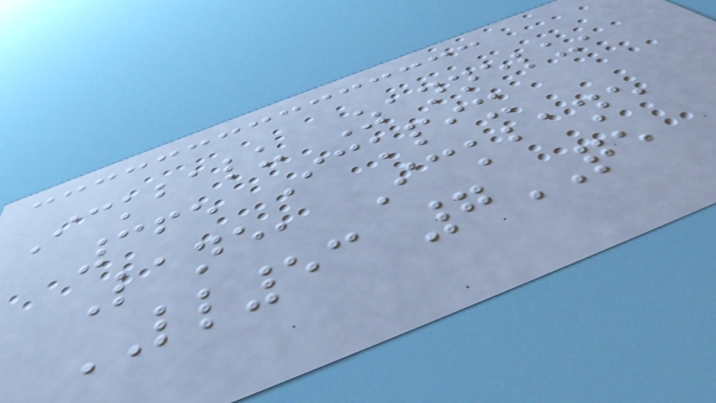Ickbalu Zannelu,
365 Ickpix
Lane, Ickbane
LL53 7QE
